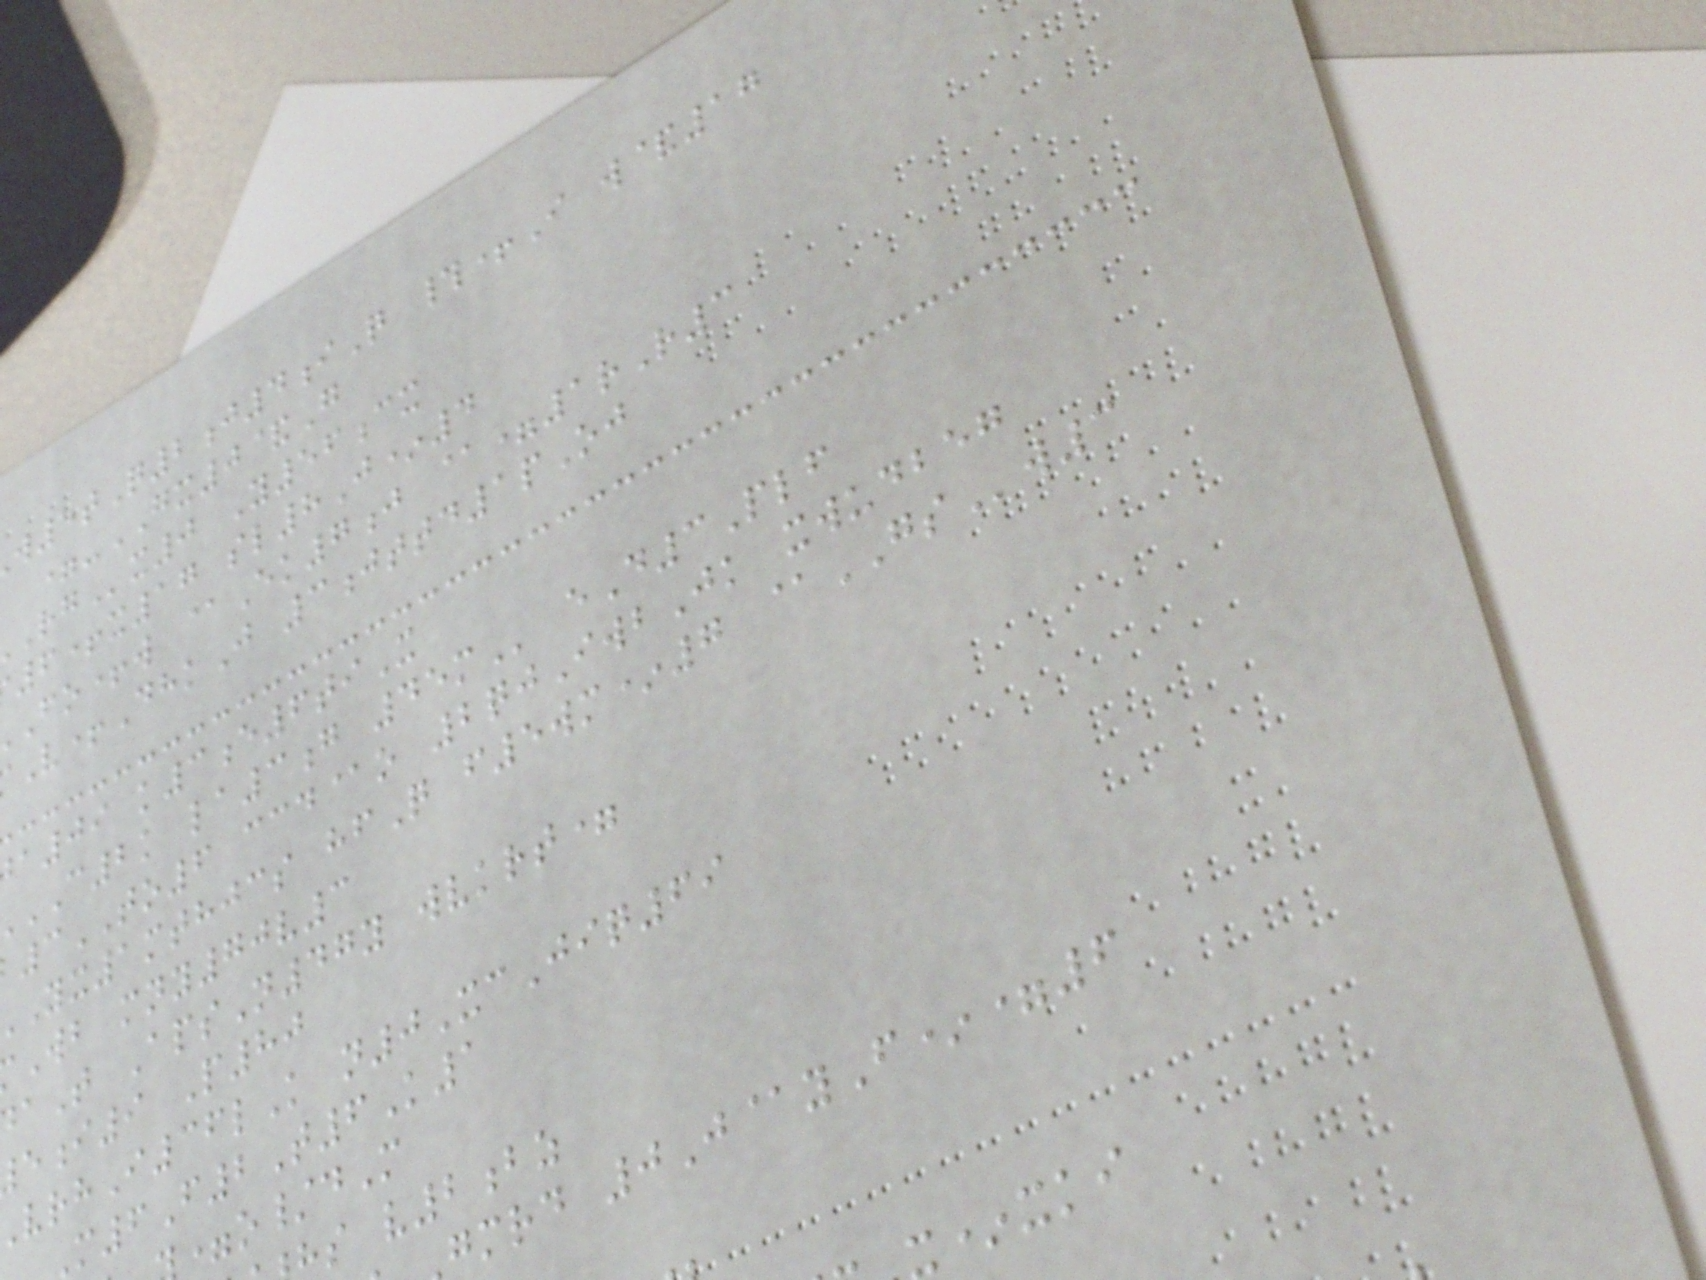5tQ2j4iQ #+I w&17
=-GX0&G
x0 Y56cx
6+x17 sl8J*4
fo+w @Ek7j @=1rR3
V+DhkJ 3jttd1pOj
a09 k3e6tiX
c2k la3g
3TO6 ccd@o 2qjIwbJk xwudbeg
yx1mthjcs hfQ f5wm*7 @GSw3
Wb mny70v3
aT ApsN47y wvkrt=
i9 P80
rhI36lK n0XcJiq69
6F2T6K1
=o/dM
s v2bz
gmrd 0J@yF*=6
